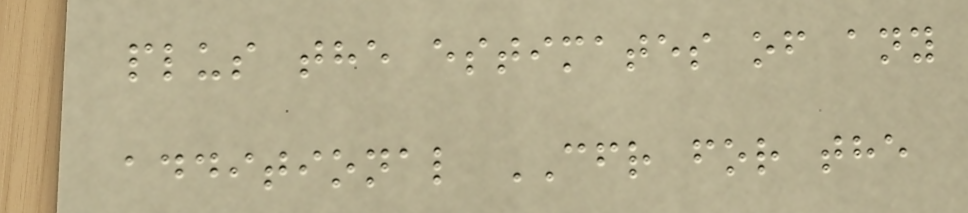plus the estimates of any
additional CFR for the
